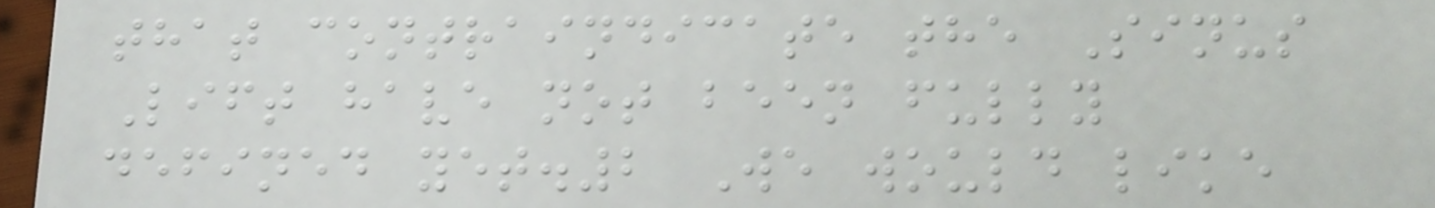that contraindicate the Sinus
Lift have not been fully
defined yet.2 We would like
